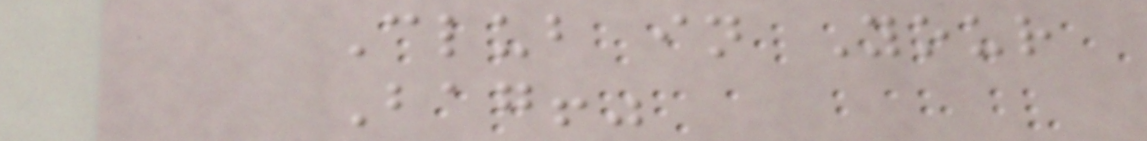Club in Your
Bag!"
